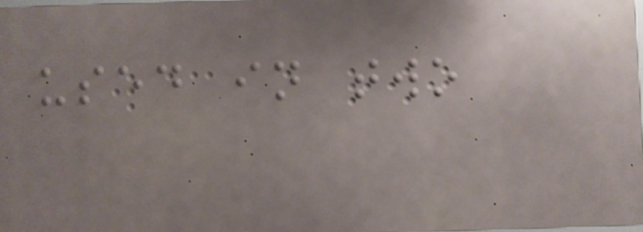used in two
